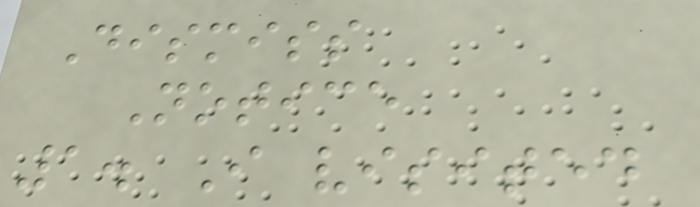Dismiss
Notice
1. I visited
